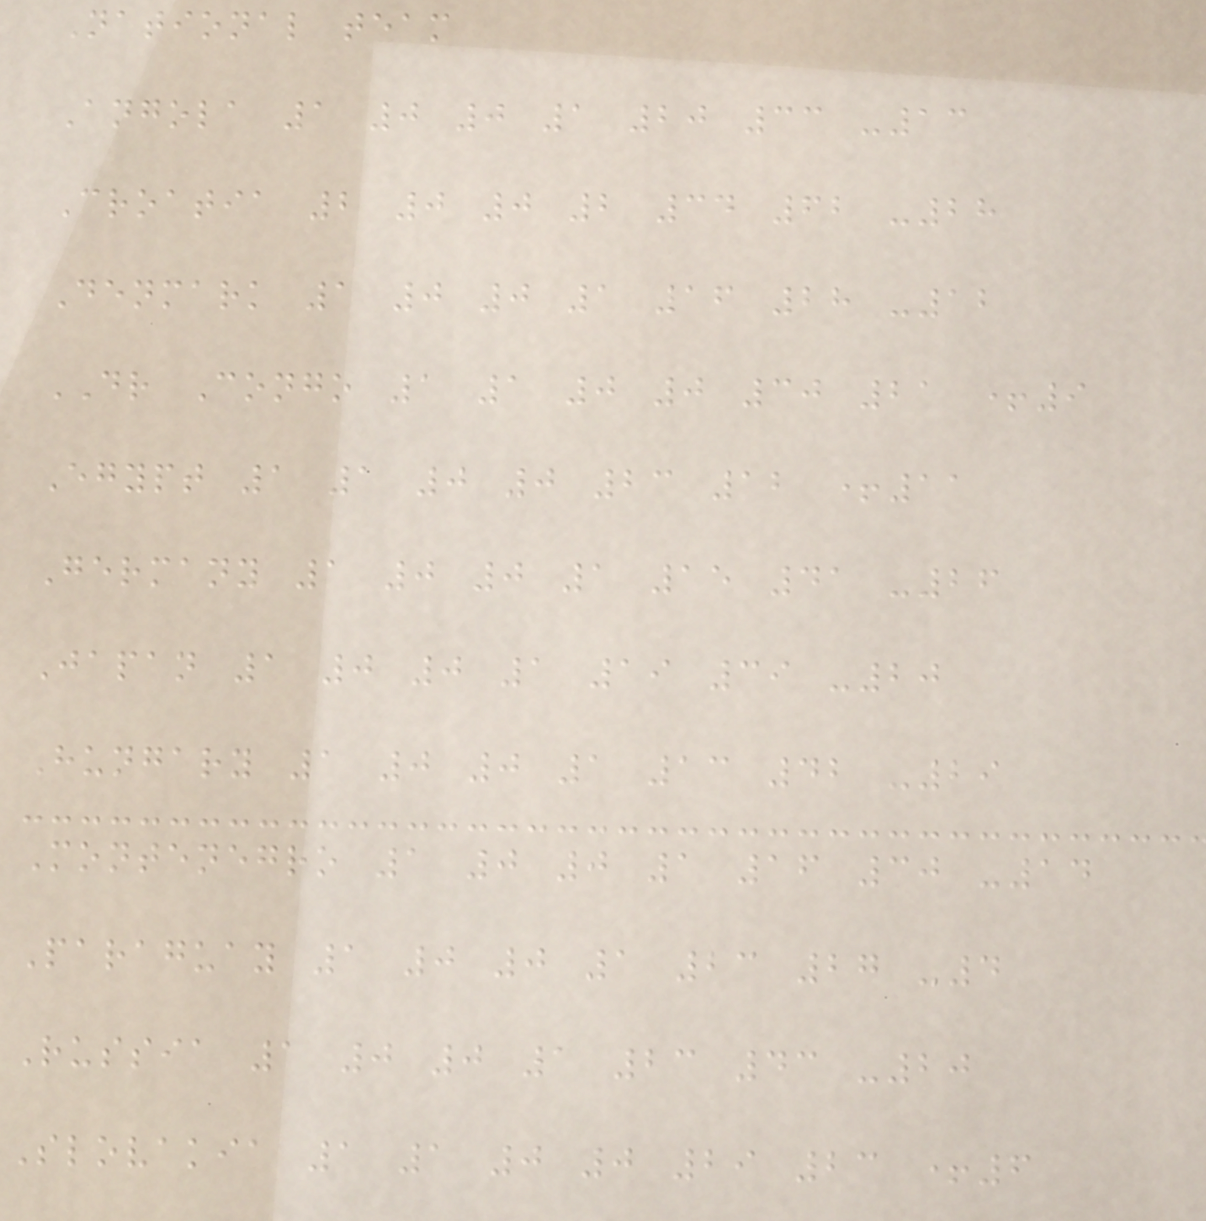National team
Angola 1 0 0 1 20 33 -13
Croatia 2 0 0 2 34 62 -28
Denmark 1 0 0 1 16 28 -12
DR Congo 1 1 0 0 30 21 +9
Egypt 1 1 0 0 23 12 +11
Germany 1 0 0 1 15 41 -26
Japan 1 0 0 1 19 39 -20
Hungary 1 0 0 1 13 42 -29
Montenegro 1 0 0 1 16 30 -14
Paraguay 1 0 0 1 23 27 -4
Russia 1 0 0 1 23 43 -20
Slovakia 1 1 0 0 29 23 +6
